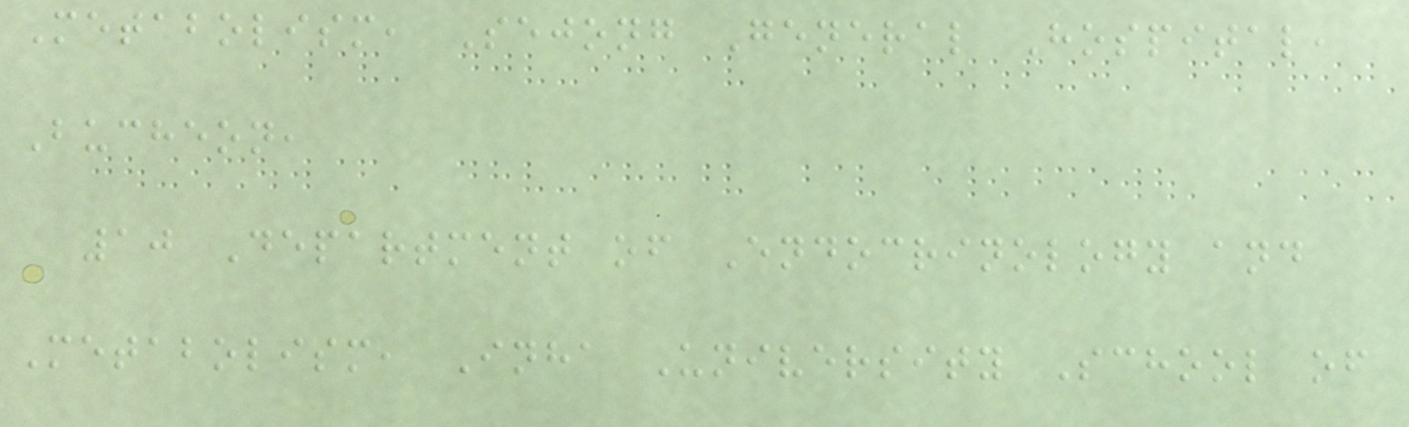Metabolism, Sejong General Hospital,
Bucheon,
10 Department of Endocrinology and
Metabolism, Inha University School of
